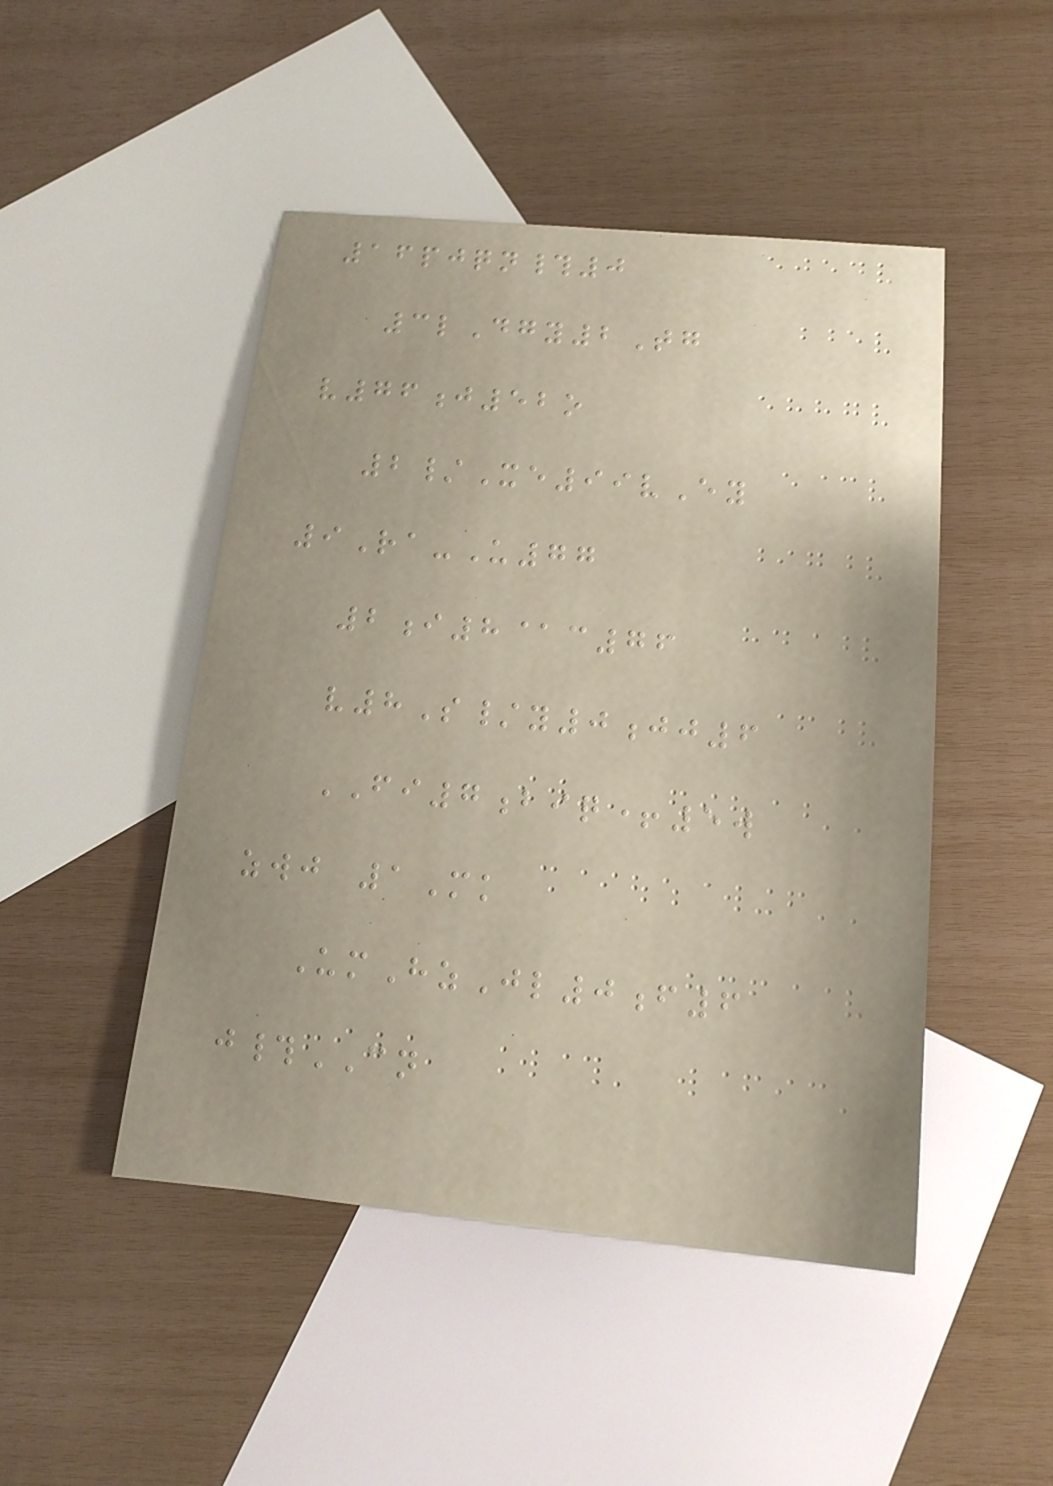16pjqn#0
3lDgy2Tg
v76j52o
2/Xe99vEy
9Ra-U77
2i8@c76
v8S/y0jj6
FI7biq+5w
zwj 1Mk
UmHzJl0f6
j#CN
